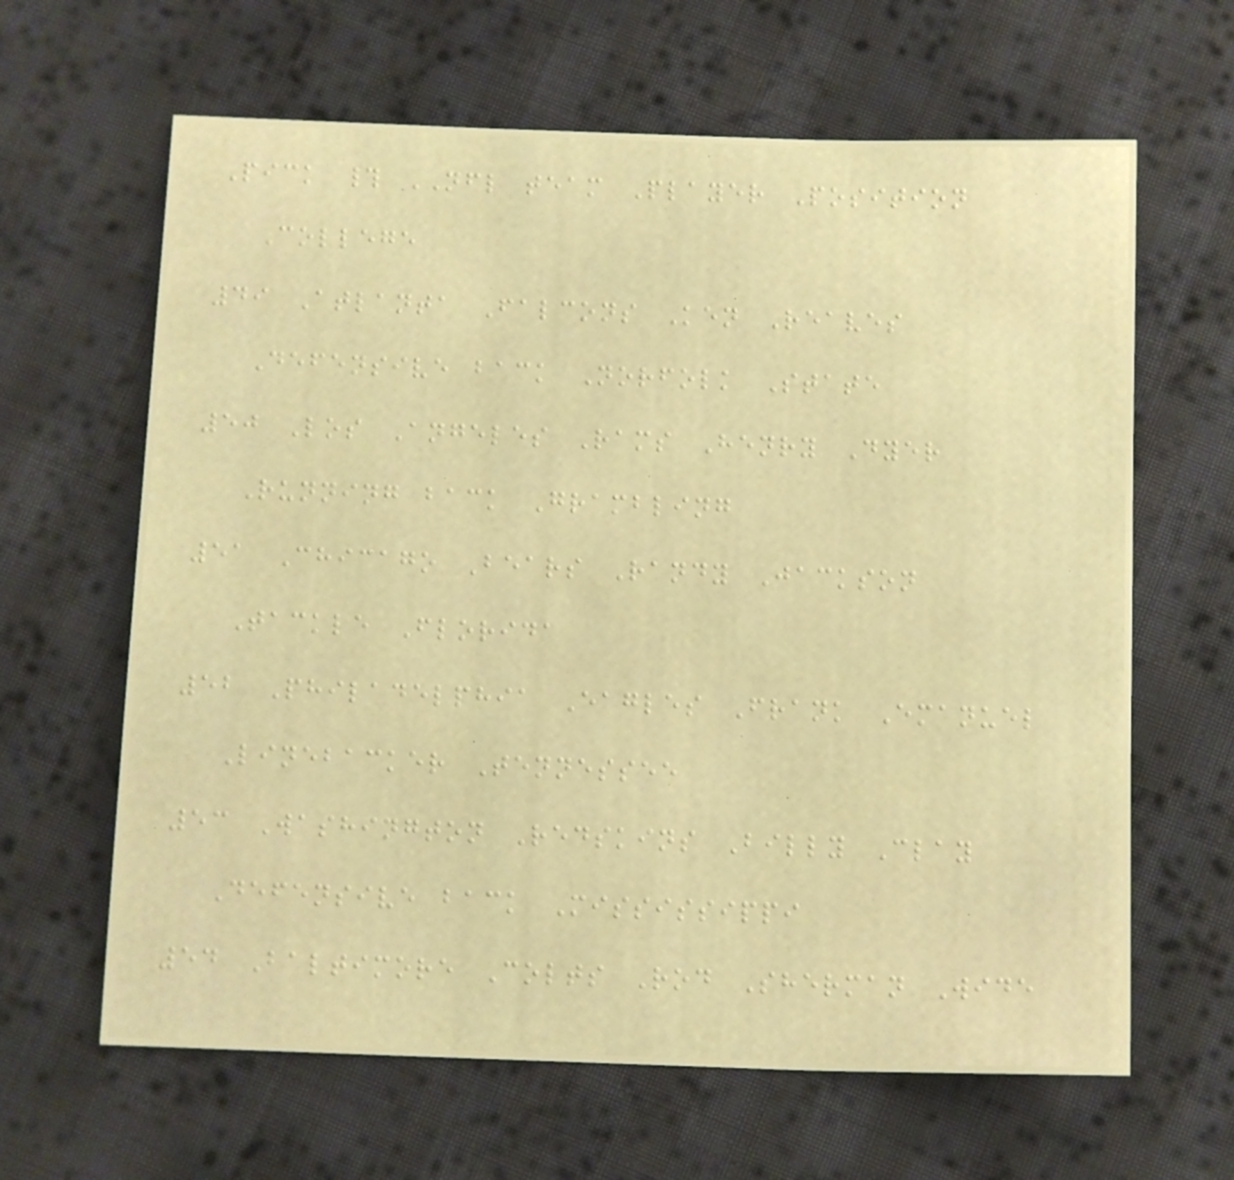Pick # NFL team Player Position
College
49 Atlanta Falcons Ken Reaves
Defensive back Norfolk State
50 Los Angeles Rams Henry Dyer
Running back Grambling
51 Chicago Bears Randy Jackson
Tackle Florida
52 Philadelphia Eagles Frank Emanuel
Linebacker Tennessee
53 Washington Redskins Billy Clay
Defensive back Mississippi
54 Baltimore Colts Rod Sherman Wide
